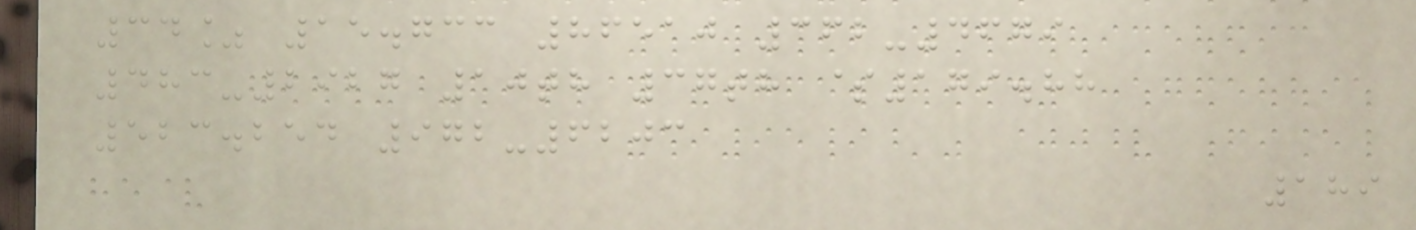34% 15.733 86510 362-4679
483-2927 10th 37th $179.88
523.254 972-6203
189
